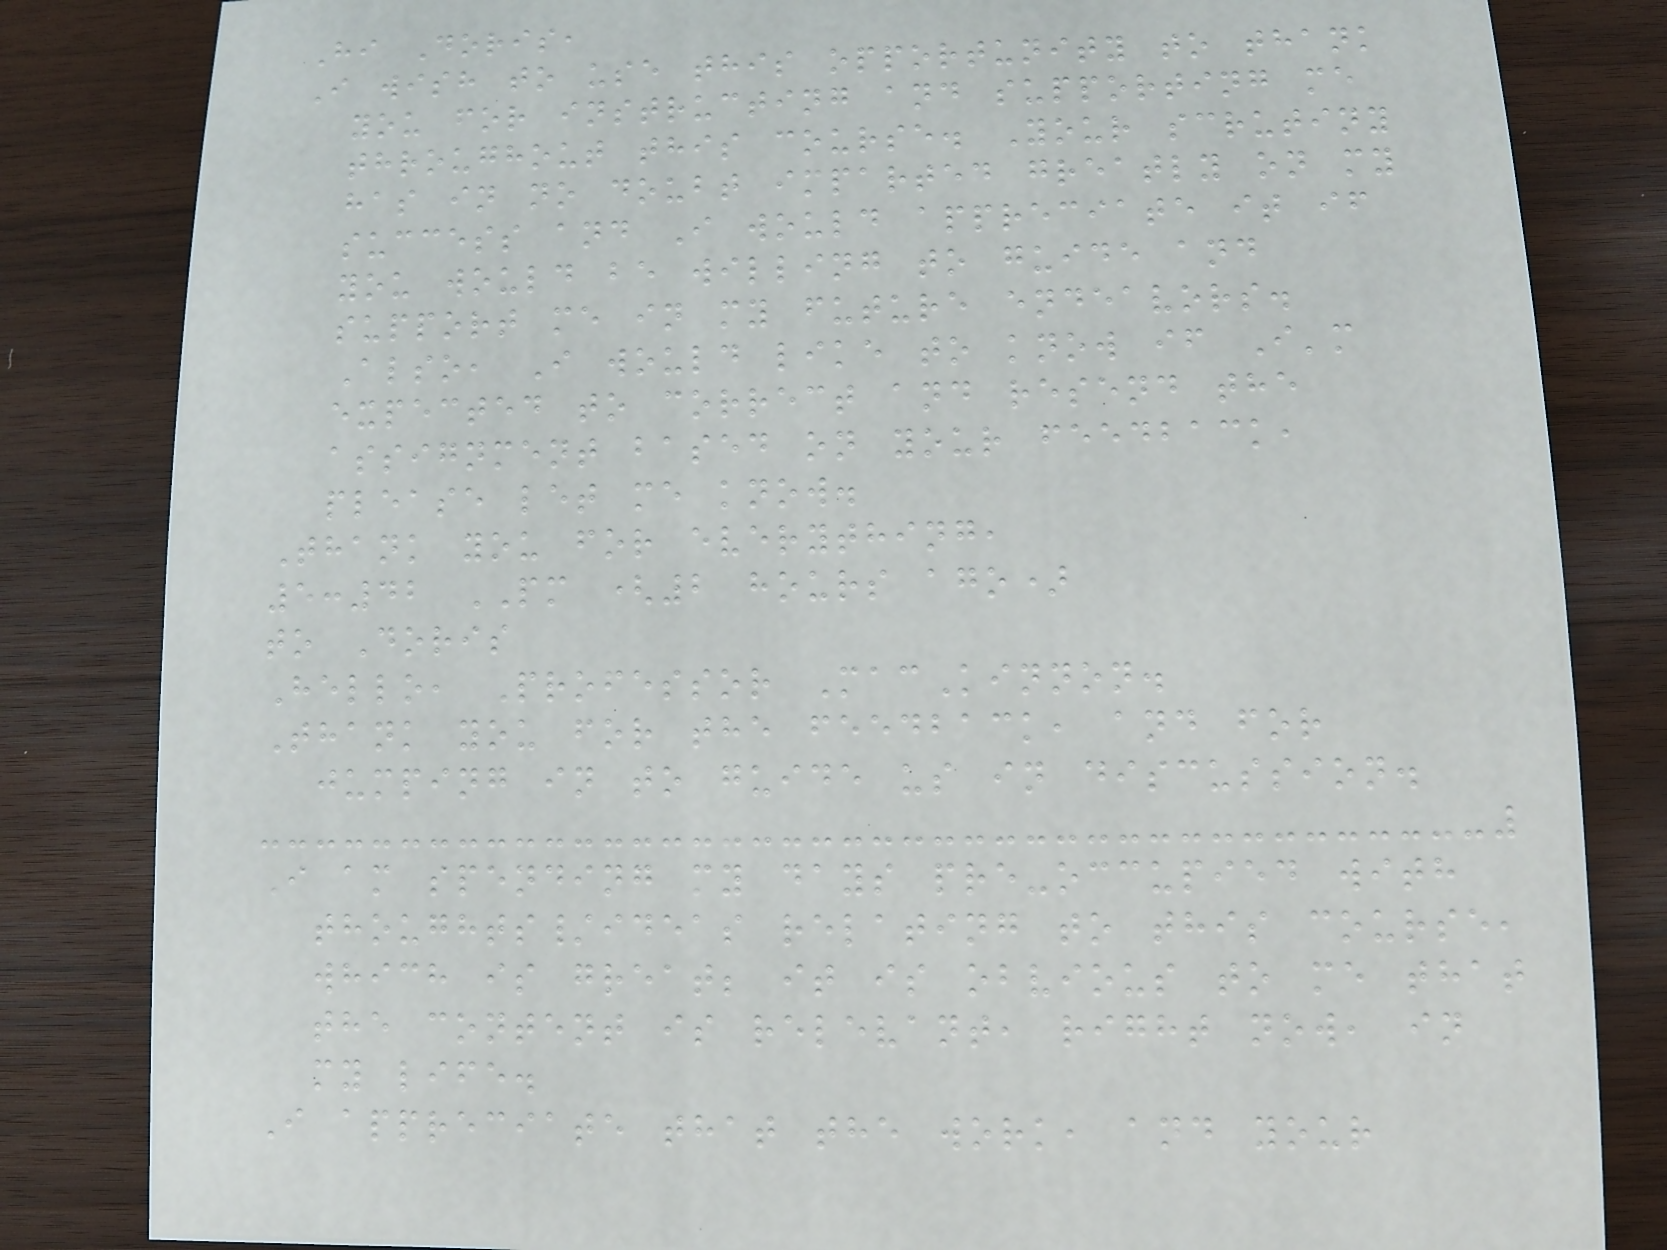Hi Doris,
I wish to use this opportunity to thank
you for instructing and supporting me
throughout this course. Your scrutiny
has in no doubt imparted greatly on my
success and I would appreciate it if
you would be willing to guide and
support me in my future endeavors.
Also, I would like to know if I'm
expected to correct and resend the
assignment based on your feedback,
please let me know.
Thank you for everything,
5:42 PM (2 hours ago)
to Doris
Hello, Professor MacKinnon.
Thank you for the feedback, and for
jumping in to guide us in discussion.
I am spending my days pre-occupied with
thoughts/ideas relating to this course,
which is great; it is obvious to me that
the content is relevant, right now, in
my life.
I appreciate that the work, and your
